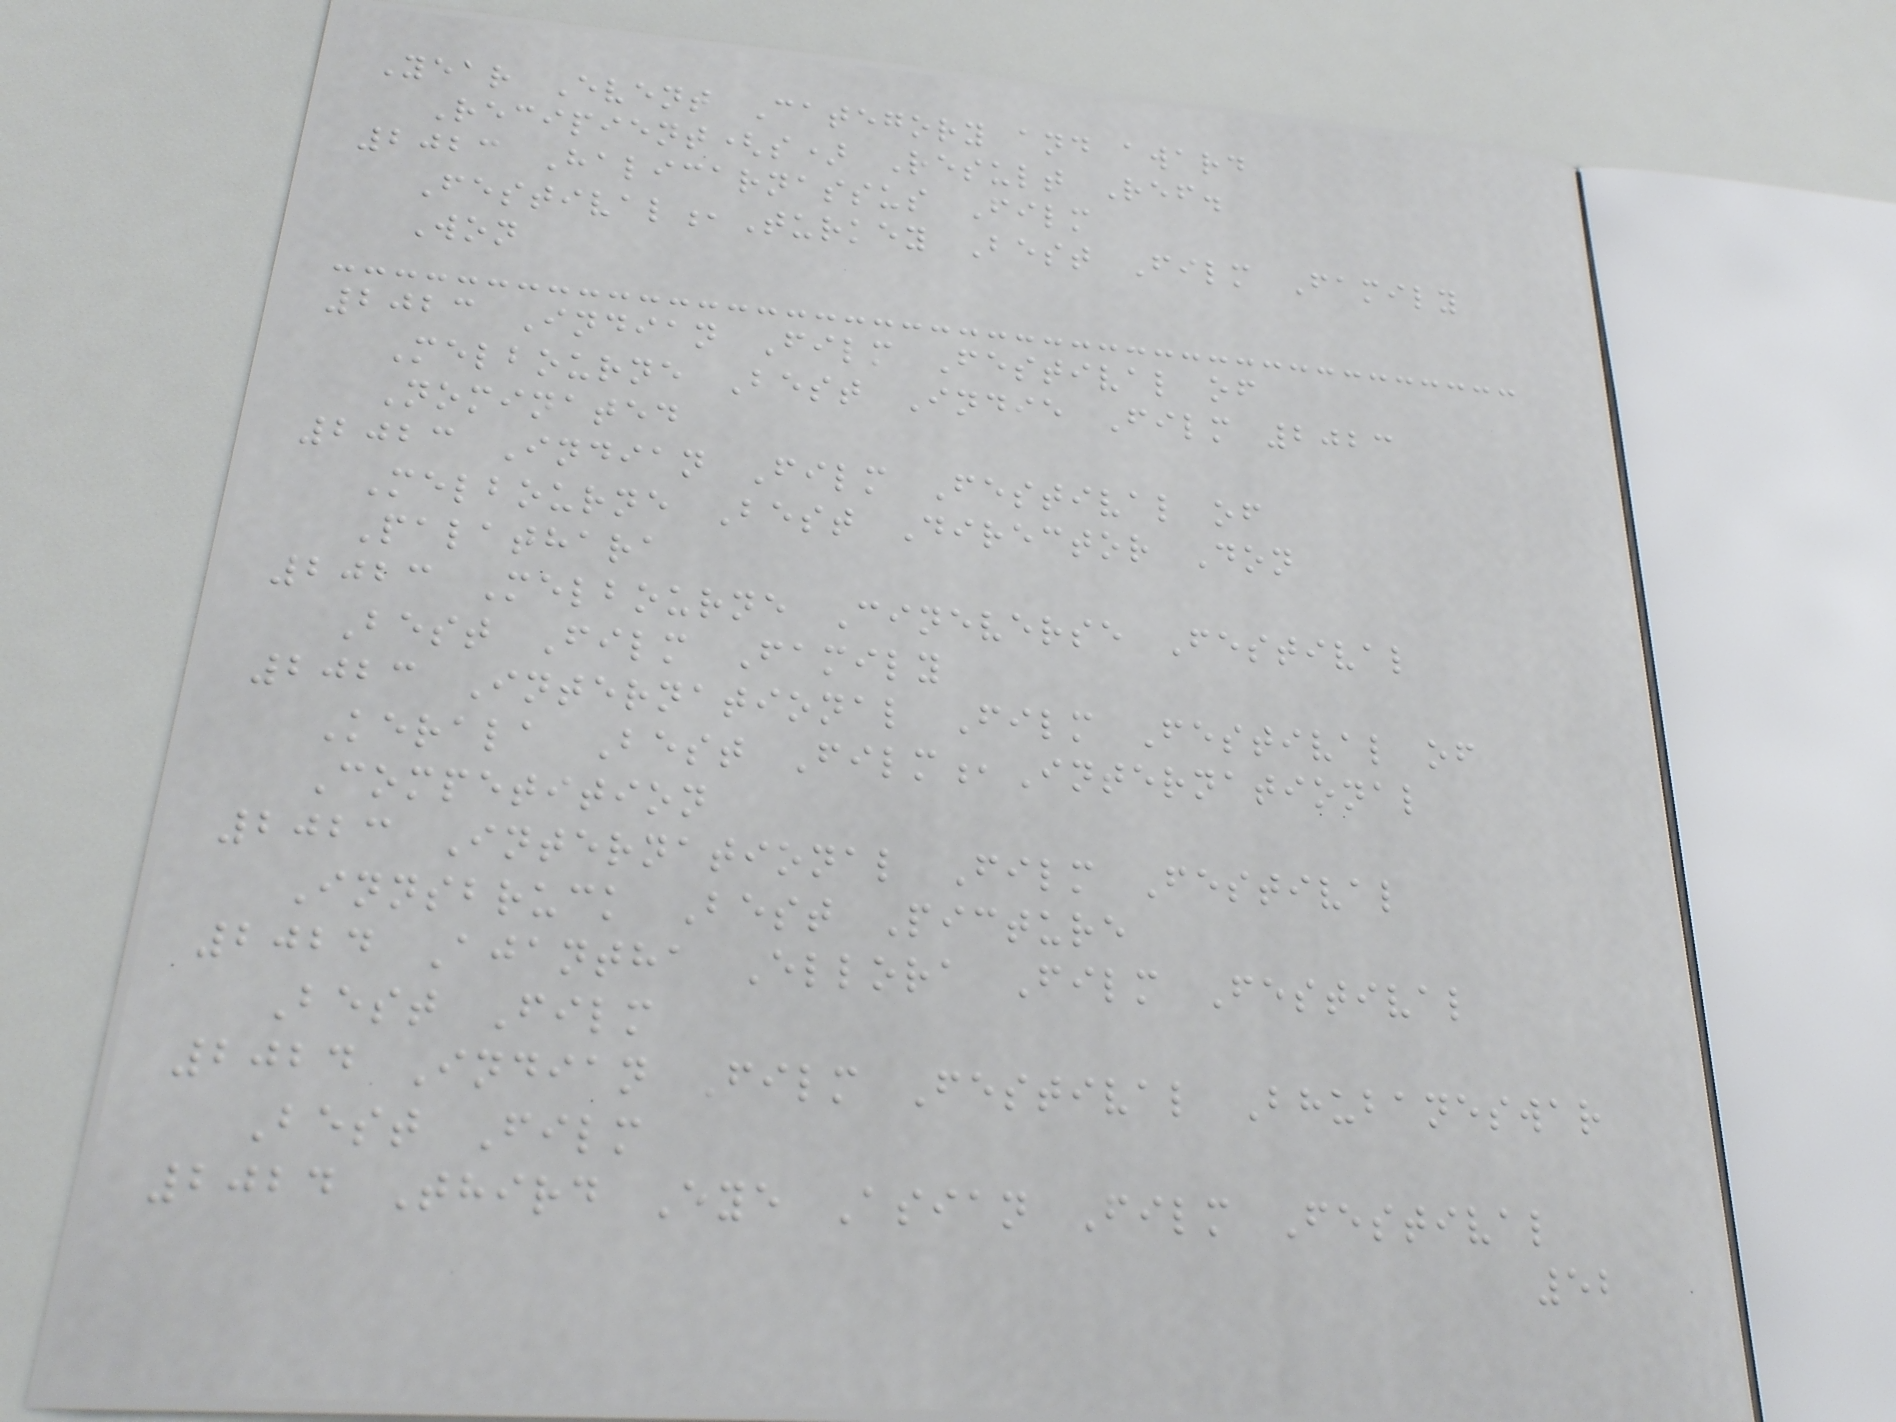Year Event Category and award
Recipient(s) Result Ref.
2023 Halicarnassus Film
Festival,Turkey Best Film Family
Won
2023 Indian Film Festival of
Melbourne Best Indie Film 2023
Nominated
2023 Indian Film Festival of
Melbourne Best Director Don
Palathara
2023 Melbourne Cineverse Festival
Best Film Family
2023 International Film Festival of
Kerala Best Film,International
Competition
2023 International Film Festival
Innsbruck Best Picture
2024 Ajantha Ellora Film Festival
Best Film
2024 Indian Film Festival Bhubaneswar
Best Film
2024 Third Eye Asian Film Festival
52
